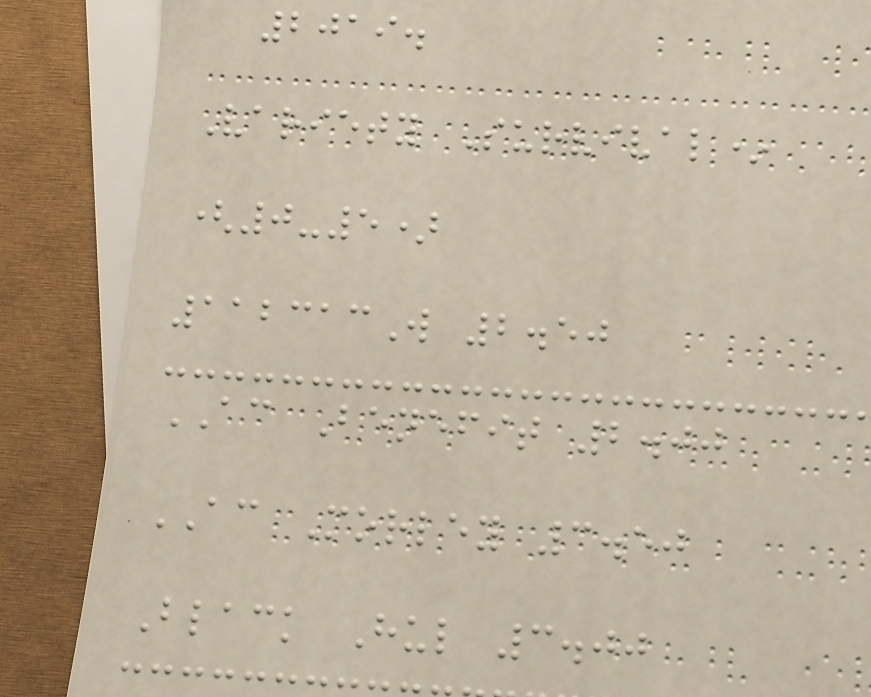2019.
Variety Survival*
(0-5)
112313W 2.50
AC Benefit 2.00
AC Morley 3.50
Black Hul 3.00
